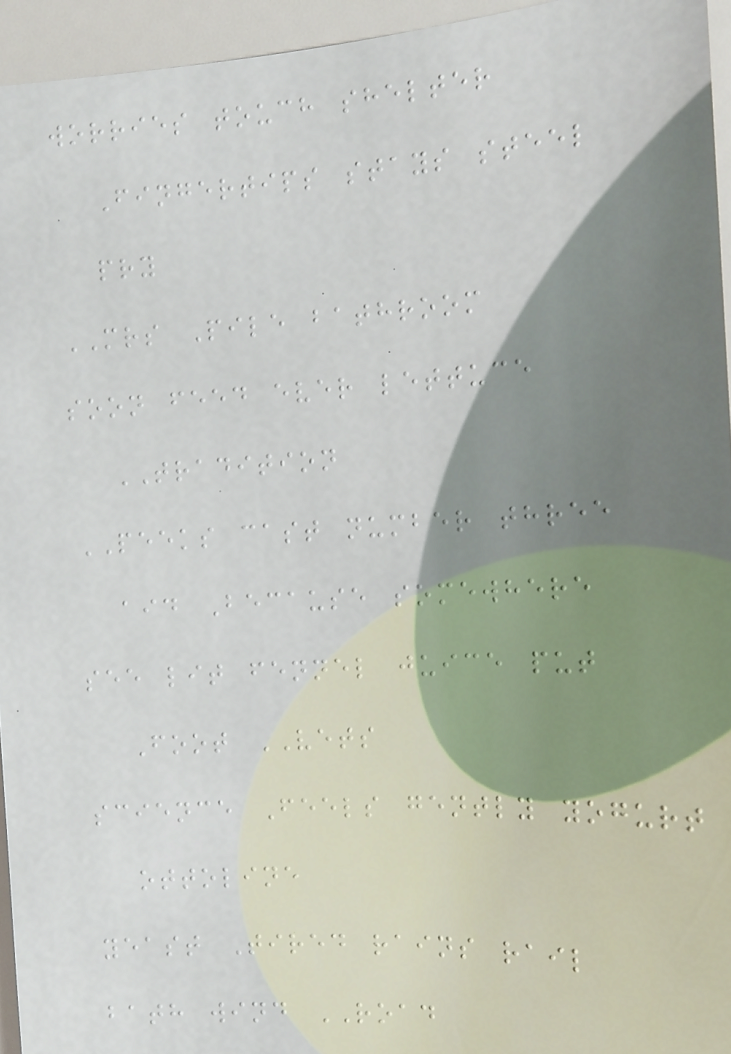worries touch shelter
Fingertips stays steel
pry
MRS Pile bathroom
soon feed ever lettuce
TRADITION
PEEKS cast number three
aid Because somewhere
see lit fennel juice put
Foot VETS
science Feels gently yogurt
ottoline
yeast Tired rains rail
bath wind ROAD
